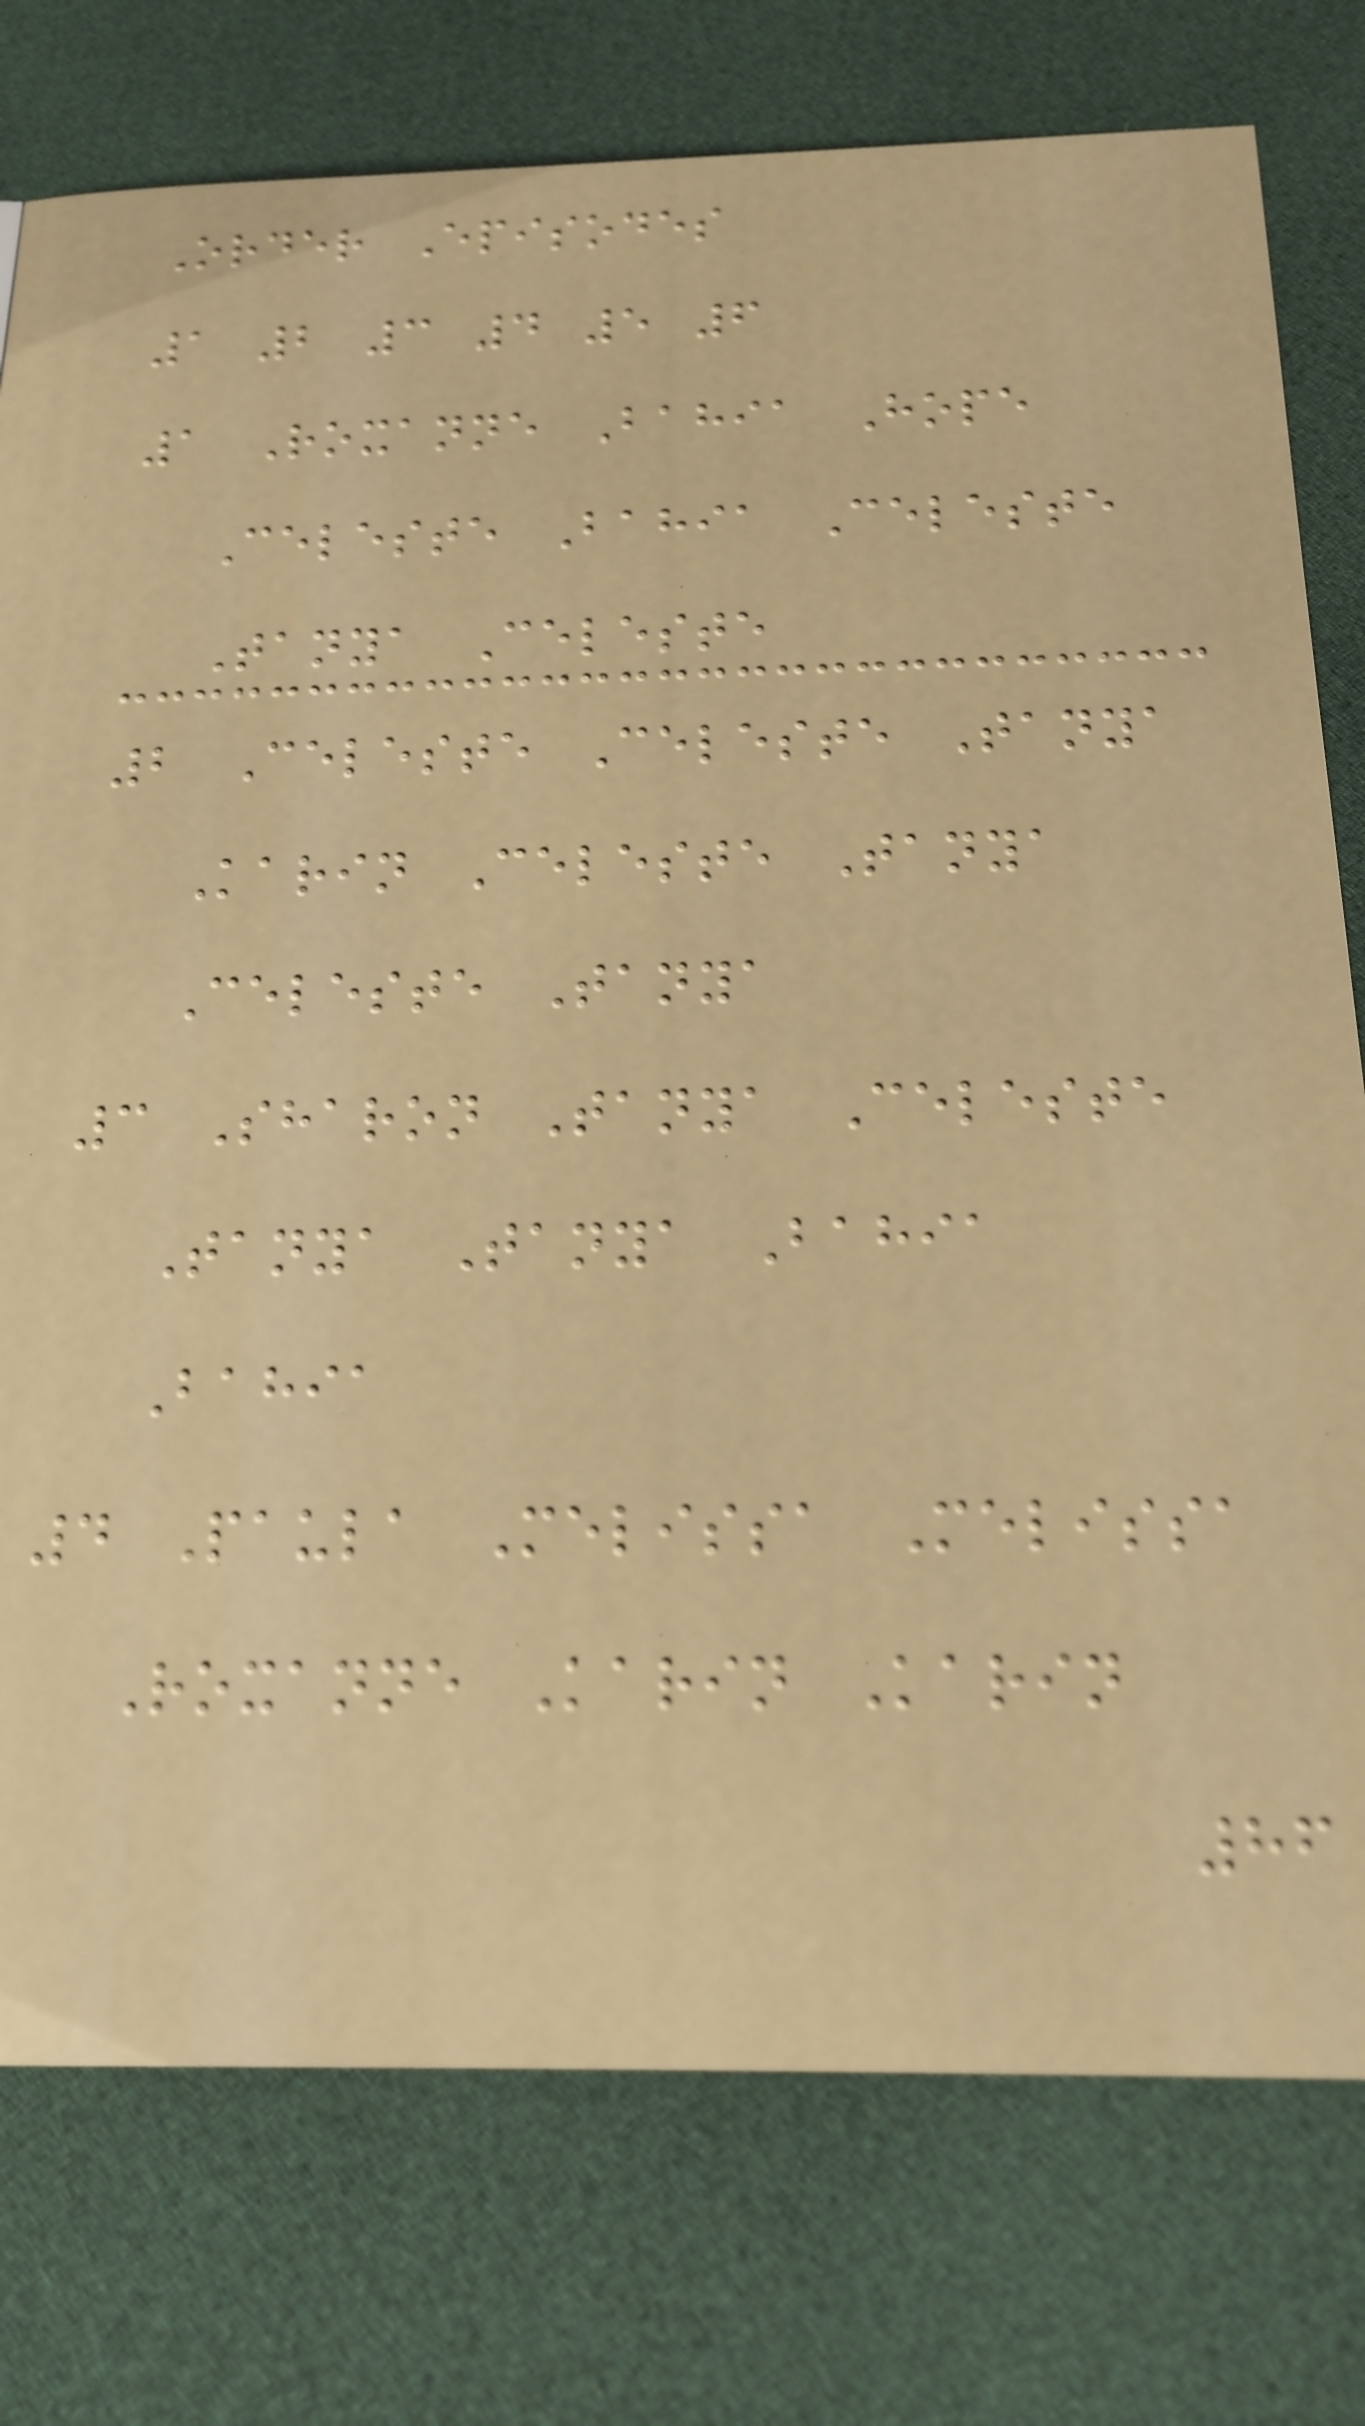Order Episodes
1 2 3 4 5 6
1 Roxanne Bahia Hope
Celeste Bahia Celeste
Tanya Celeste
2 Celeste Celeste Tanya
Karin Celeste Tanya
Celeste Tanya
3 Sharon Tanya Celeste
Tanya Tanya Bahia
Bahia
4 Paula Melissa Melissa
Roxanne Karin Karin
86
